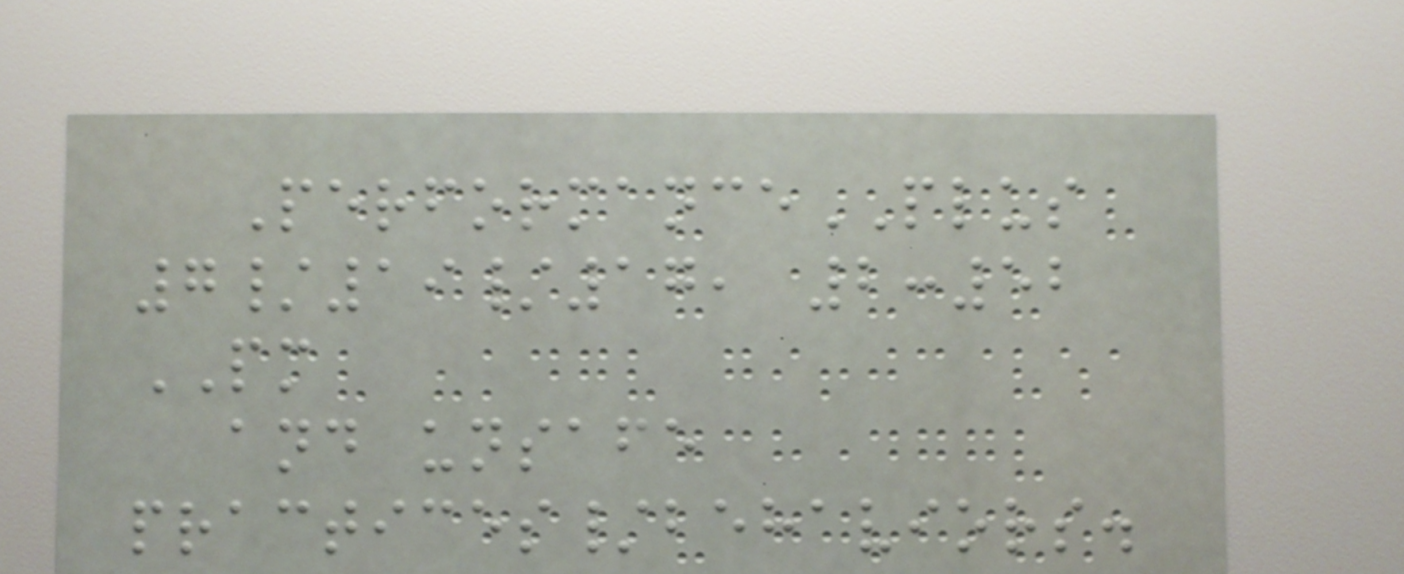PerformancePLUS
7/19/17, 2:52
PM
and unsafe
practices/behaviors.
